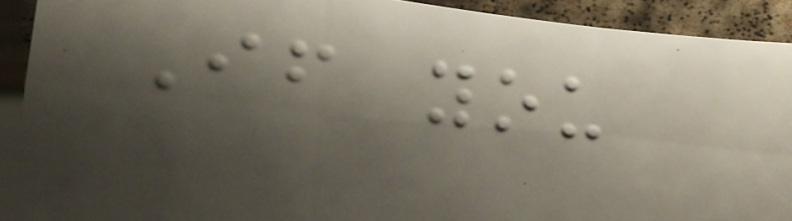If you
